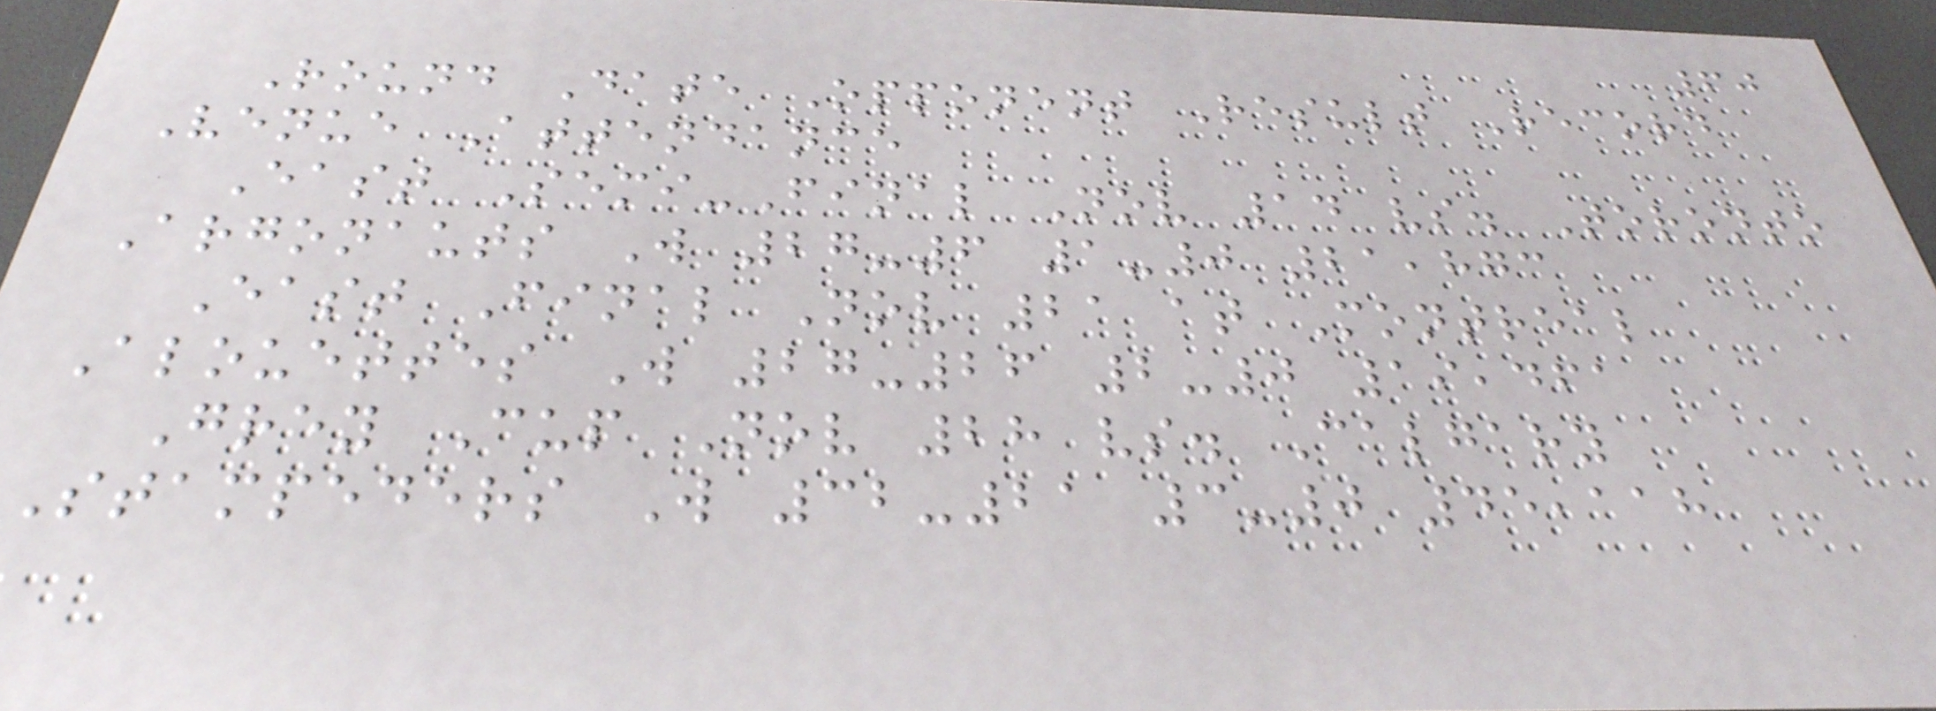60
Round Date Opponent Result Record
Venue Attendance
East Semi-Final Nov 14 vs. Toronto
Argonauts W 27-6 1-0 21,873
East Final Nov 21 at Montreal
Alouettes W 27-26 2-0 19,461
Grey Cup Nov 28 vs. Calgary
Stampeders W 32-21 3-0 45,118
